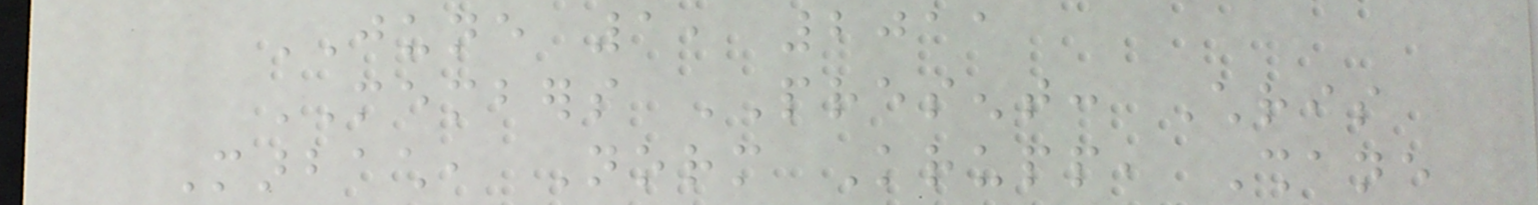JUNE 1, 2011
MEMBERS PRESENT: Chris
Marbach, Norm Krupp, Shane
